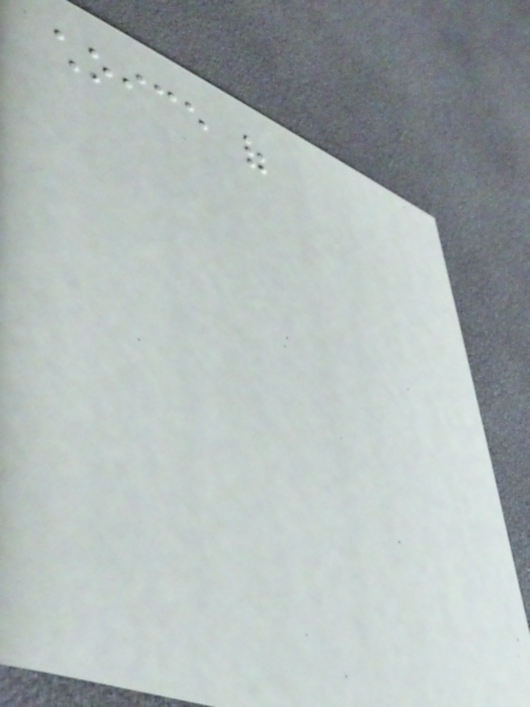choice of
